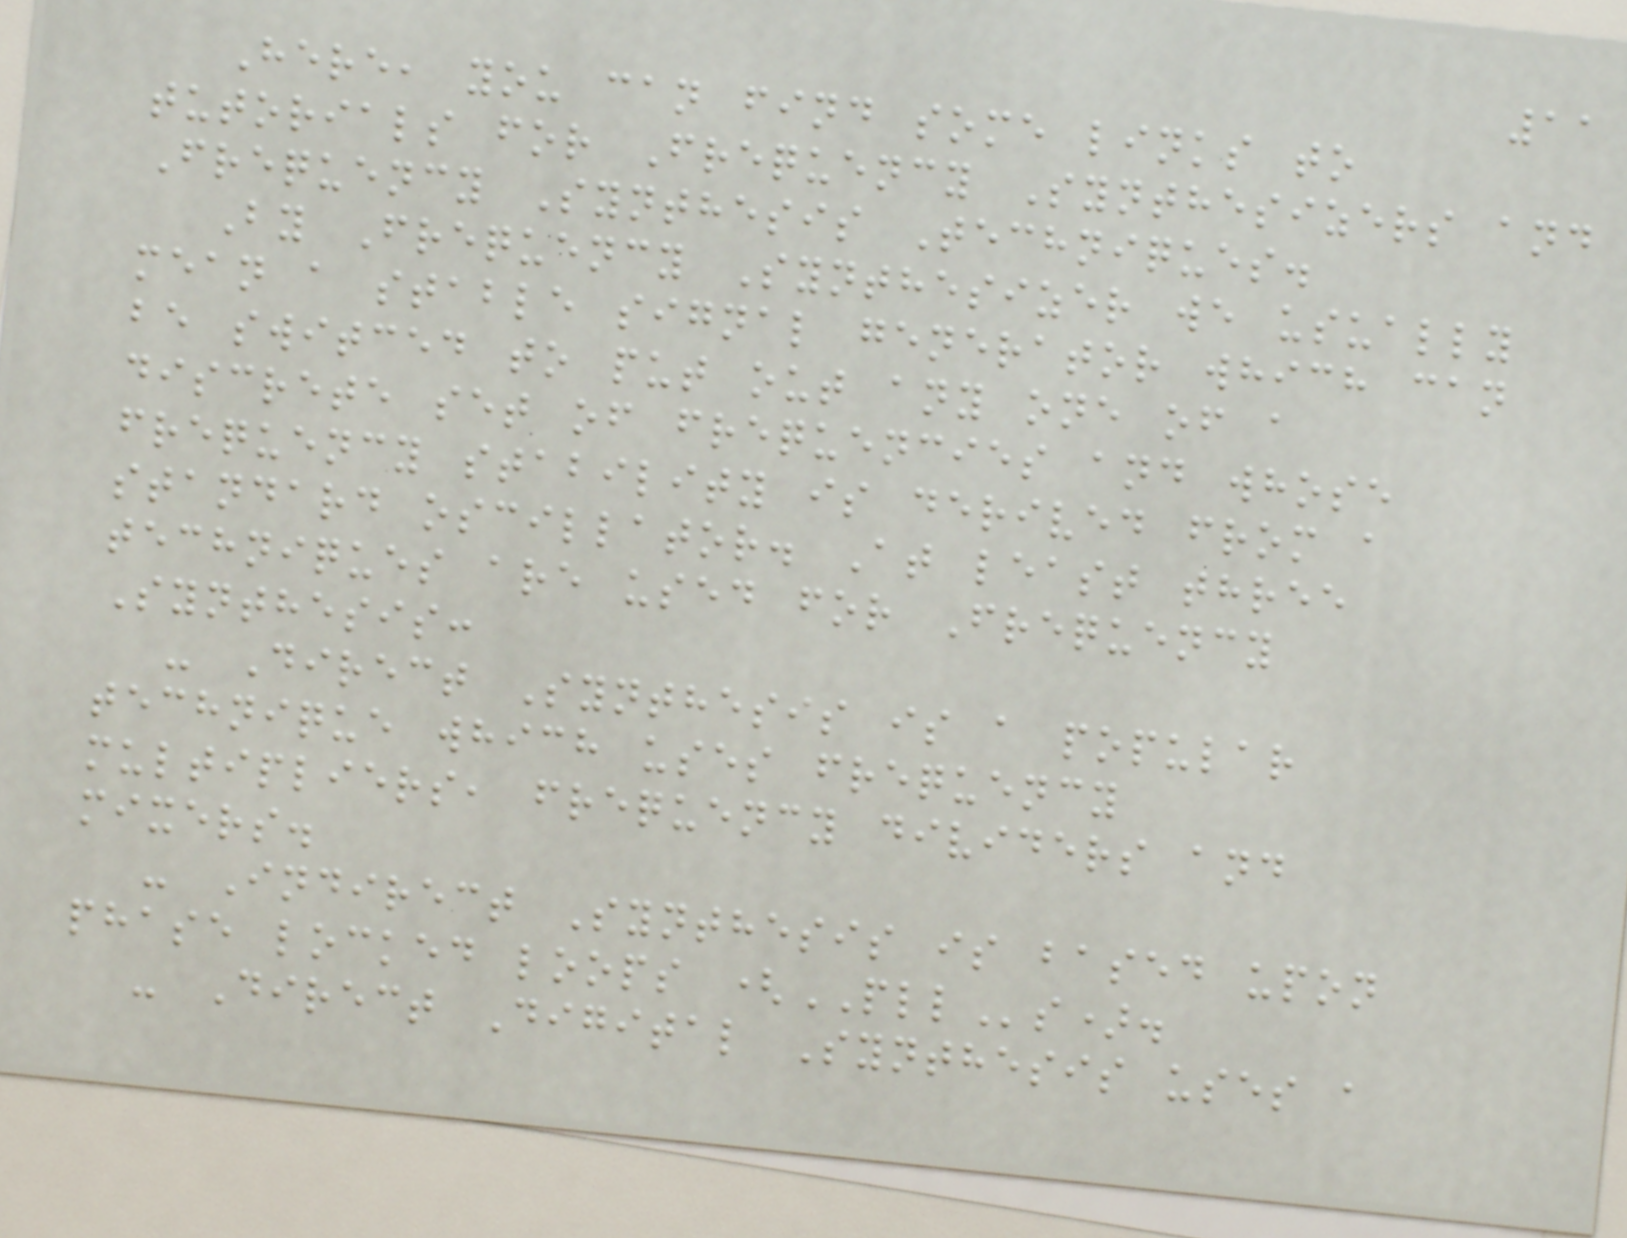11
Here, you can find some links to
tutorials for Frequency Synthesizers and
Frequency Synthesis Techniques.
By Frequency Synthesizer we usually
mean a stable signal generator which can
be switced to put out any one of a
discrete set of frequencies and whose
frequency stability is derived from a
standard oscillator. At least three
techniques are used for Frequency
Synthesis:
- Direct Synthesis is a popular
technique which uses frequency
multipliers, frequency dividers and
mixers.
- Indirect Synthesis is based upon
phase locked loops (PLLs).
- Direct Digital Synthesis uses a
